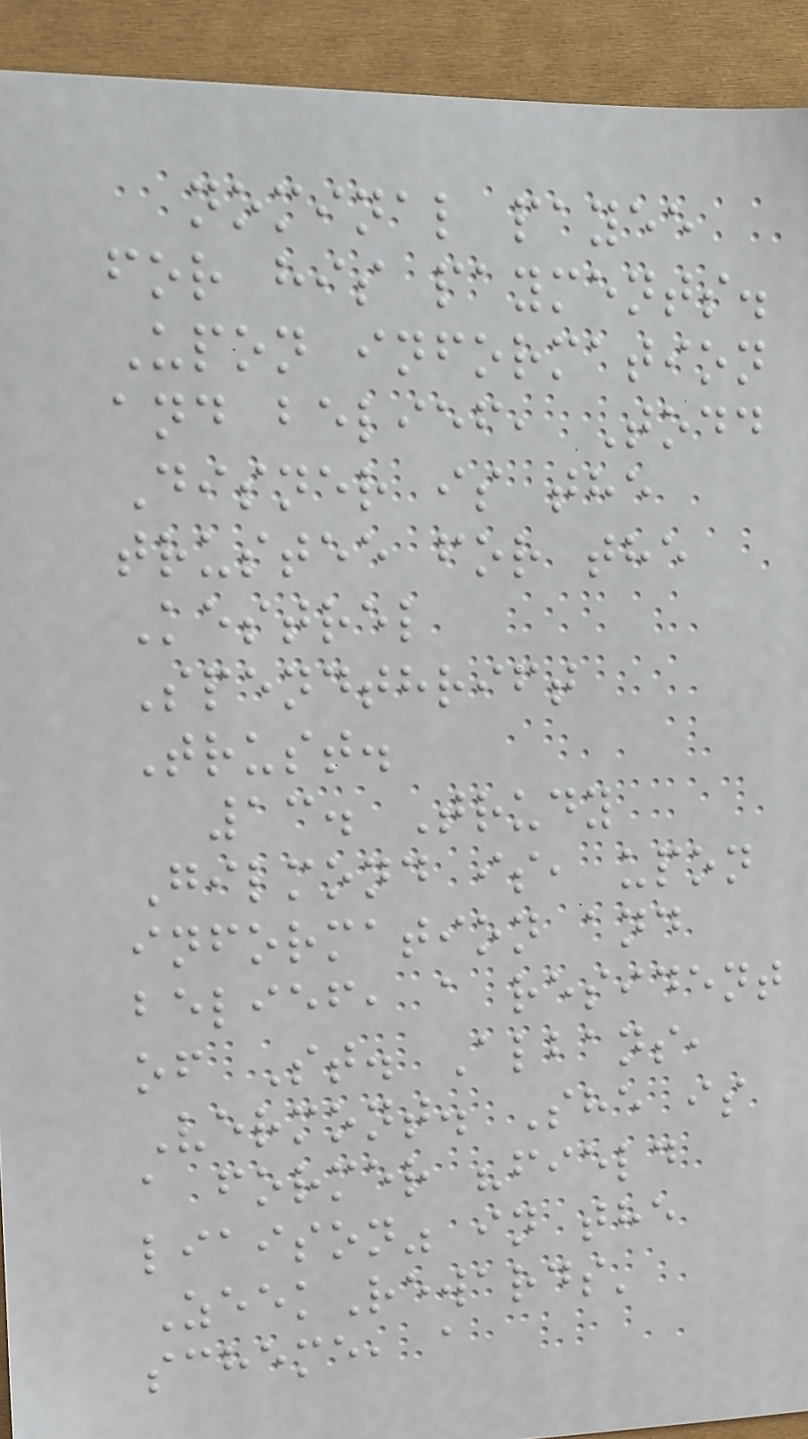nominal payee
for his payments.
Upon information
and belief, Todd
Disner is the
trustee for the
Kestrel
Spendthrift
Trust.
13. Trudy
Gilmond is, upon
information and
belief, a resident
of St. Albans,
Vermont. She is
a former "field
liaison" in the
ZeekRewards'
scheme, a
